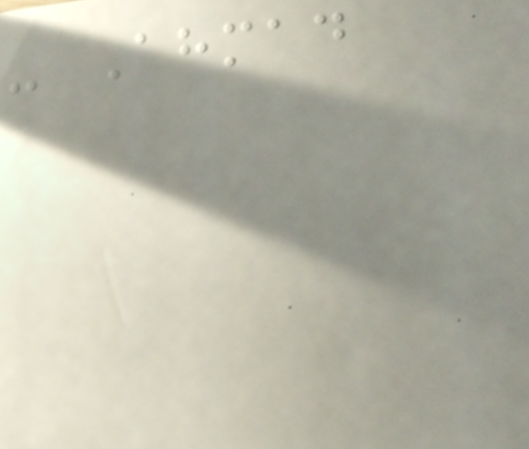- Ahmad
